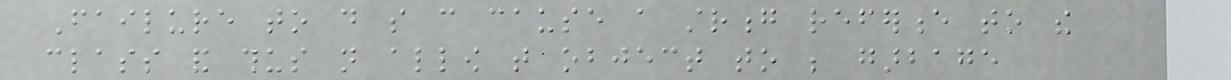Failure to do so can cause a strong reference to the
class and thus not allow that object to be garbage
